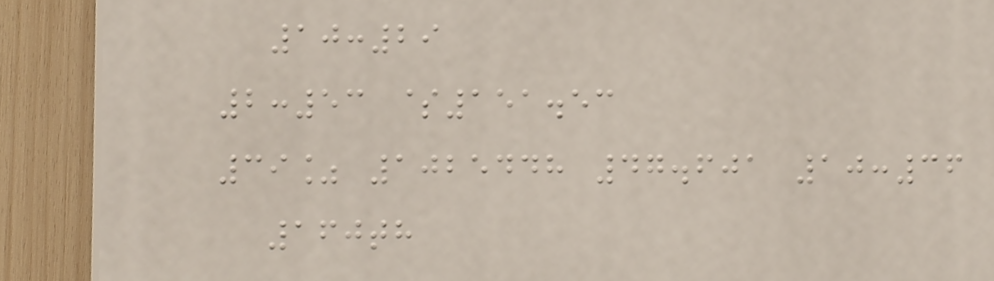10:29
2:53 $151.53
39% 1025448 47.601 10:36
160th
